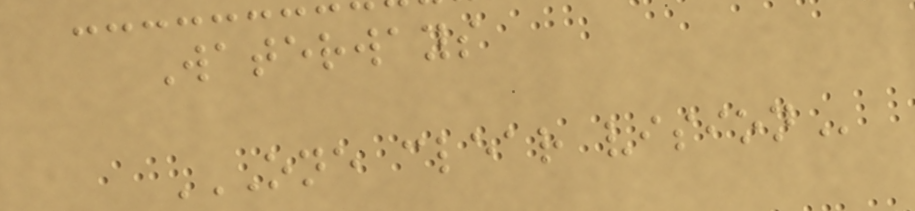Waterways
ONE CLEAR VISION
